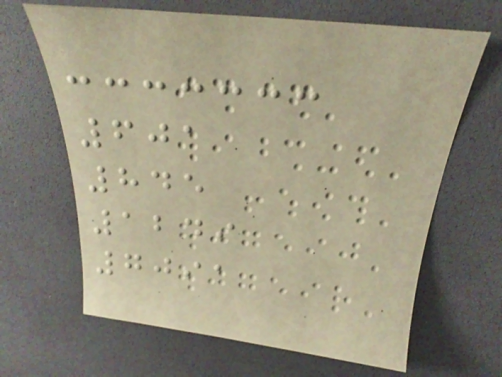601
845
1249
7091
